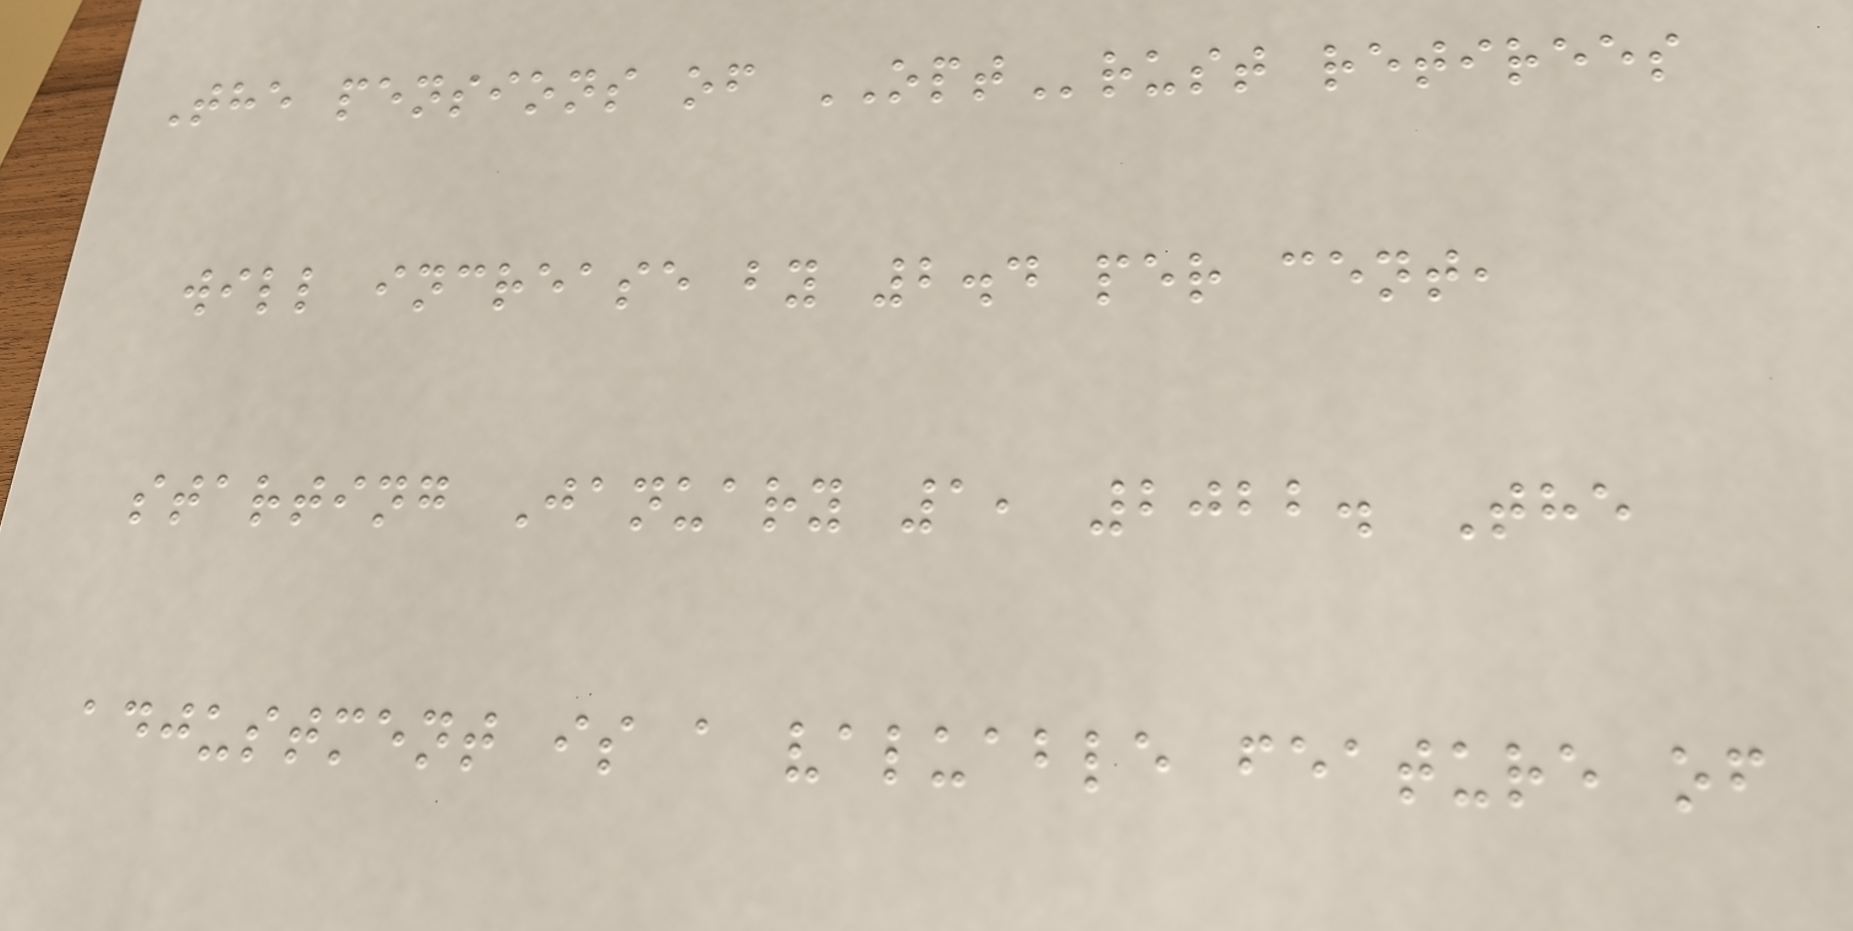The pensions of OPTrust retirees
will increase by 2.4 per cent,
starting January 1, 2022. The
adjustment is a valuable feature of
